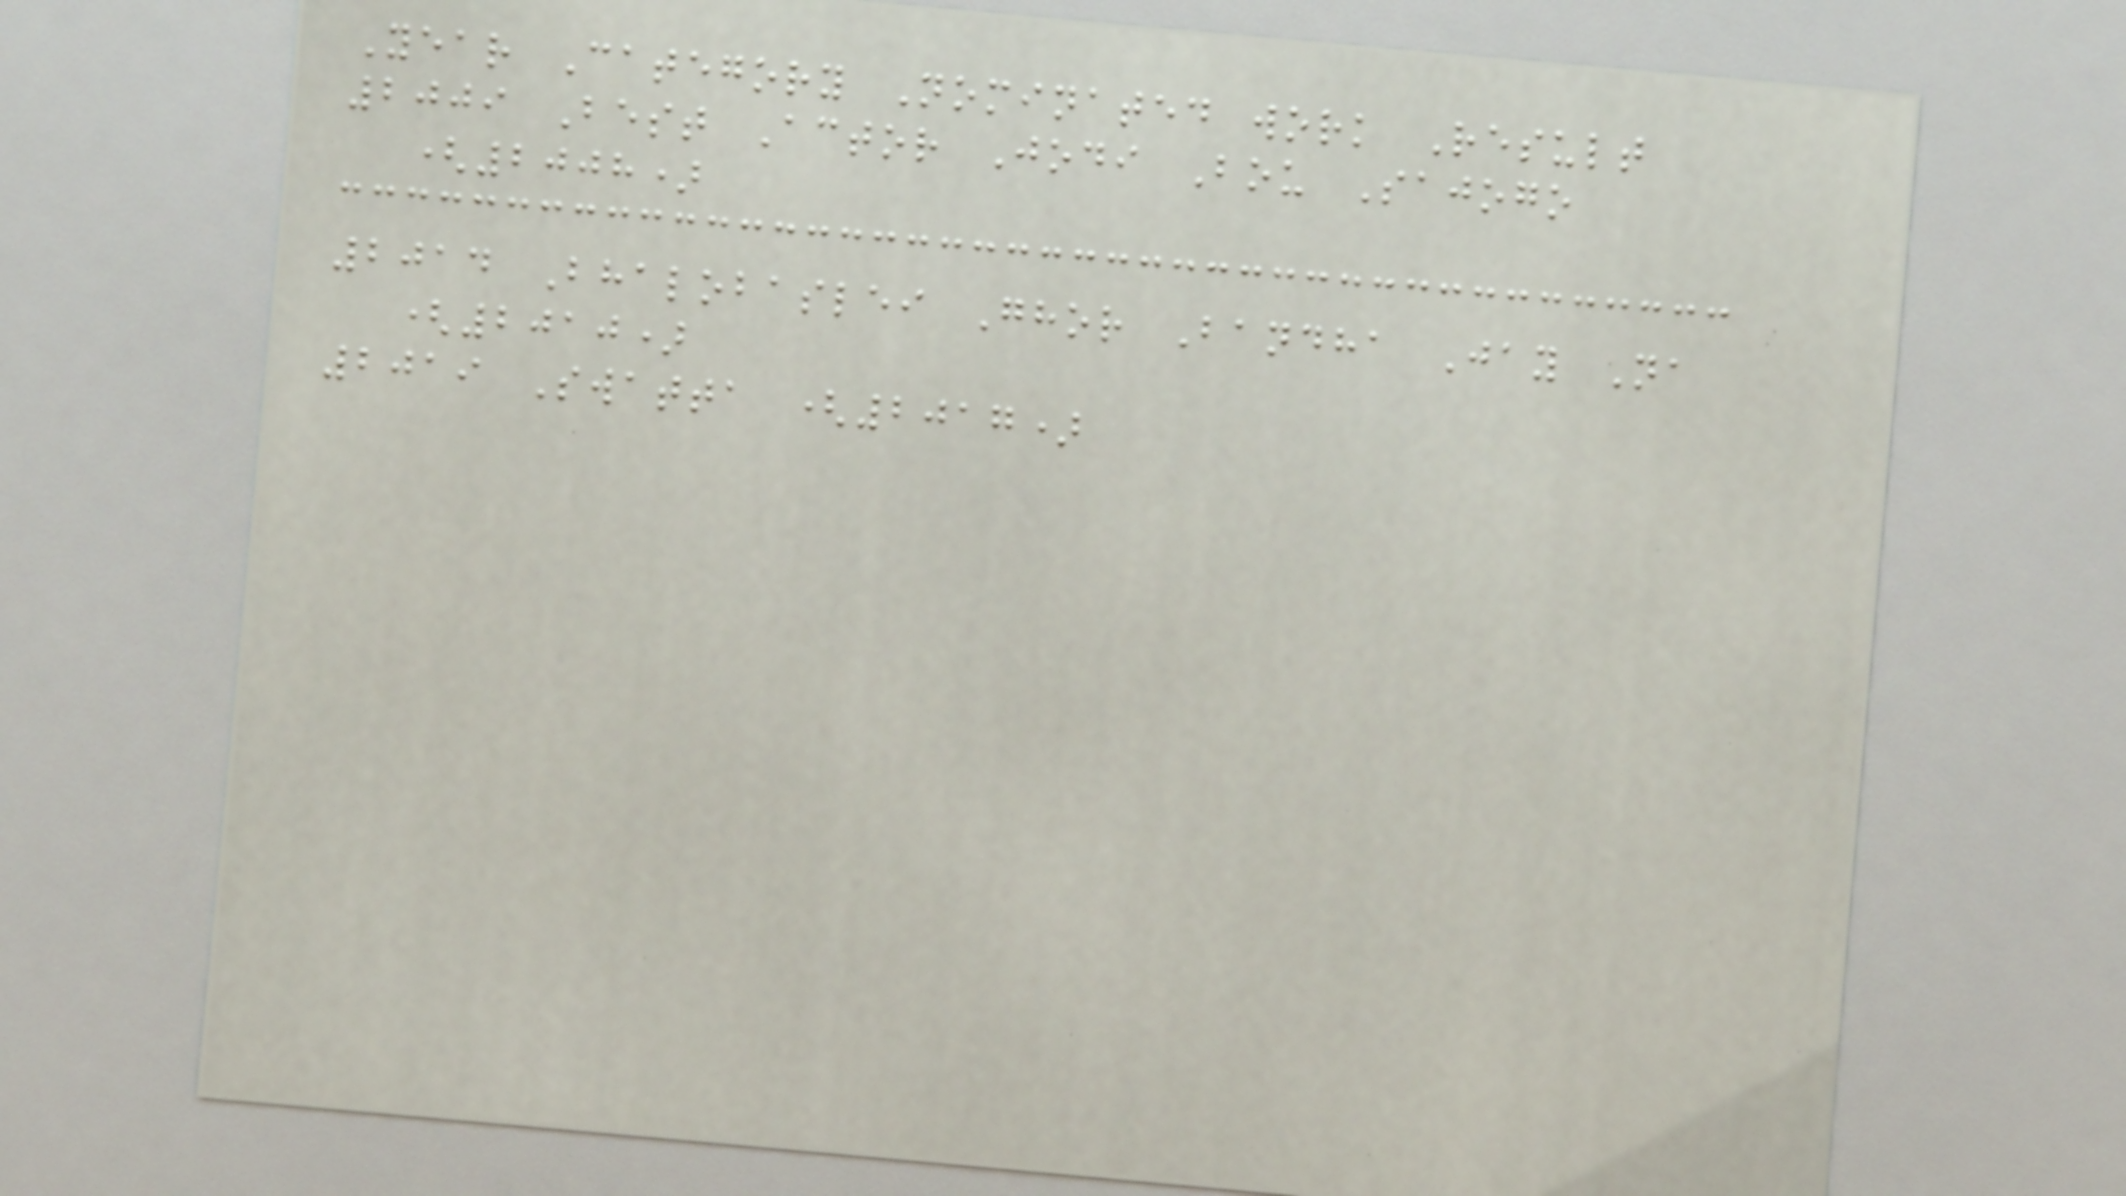Year Category Nominated work Result
2009 Best Actor Jodi Bou Sajogo
(2008)
2014 Bhalobaslei Ghor Bandha Jay Na
(2010)
2019 Swatta (2017)
